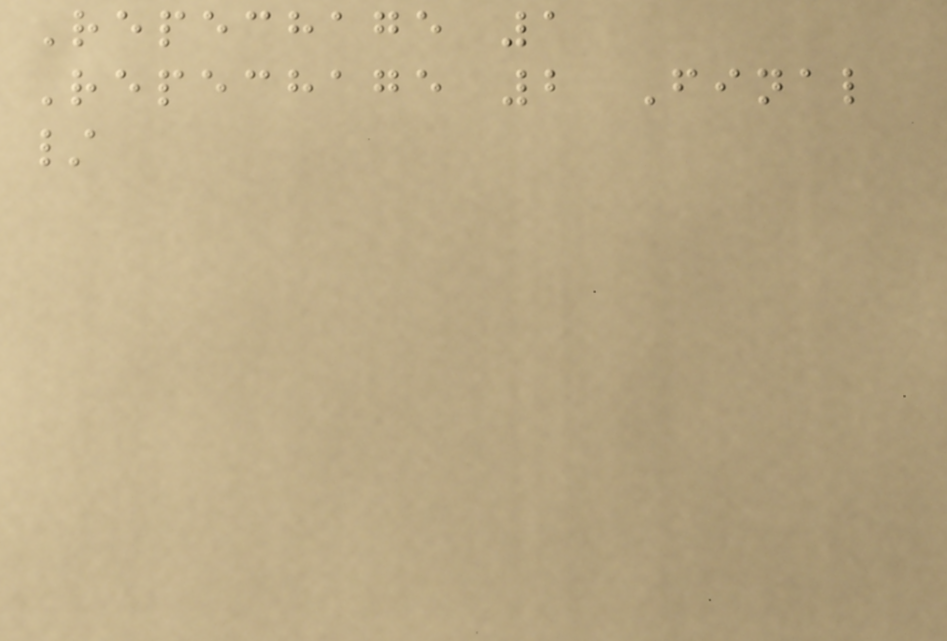Repechage 1
Repechage 2 Final
/
